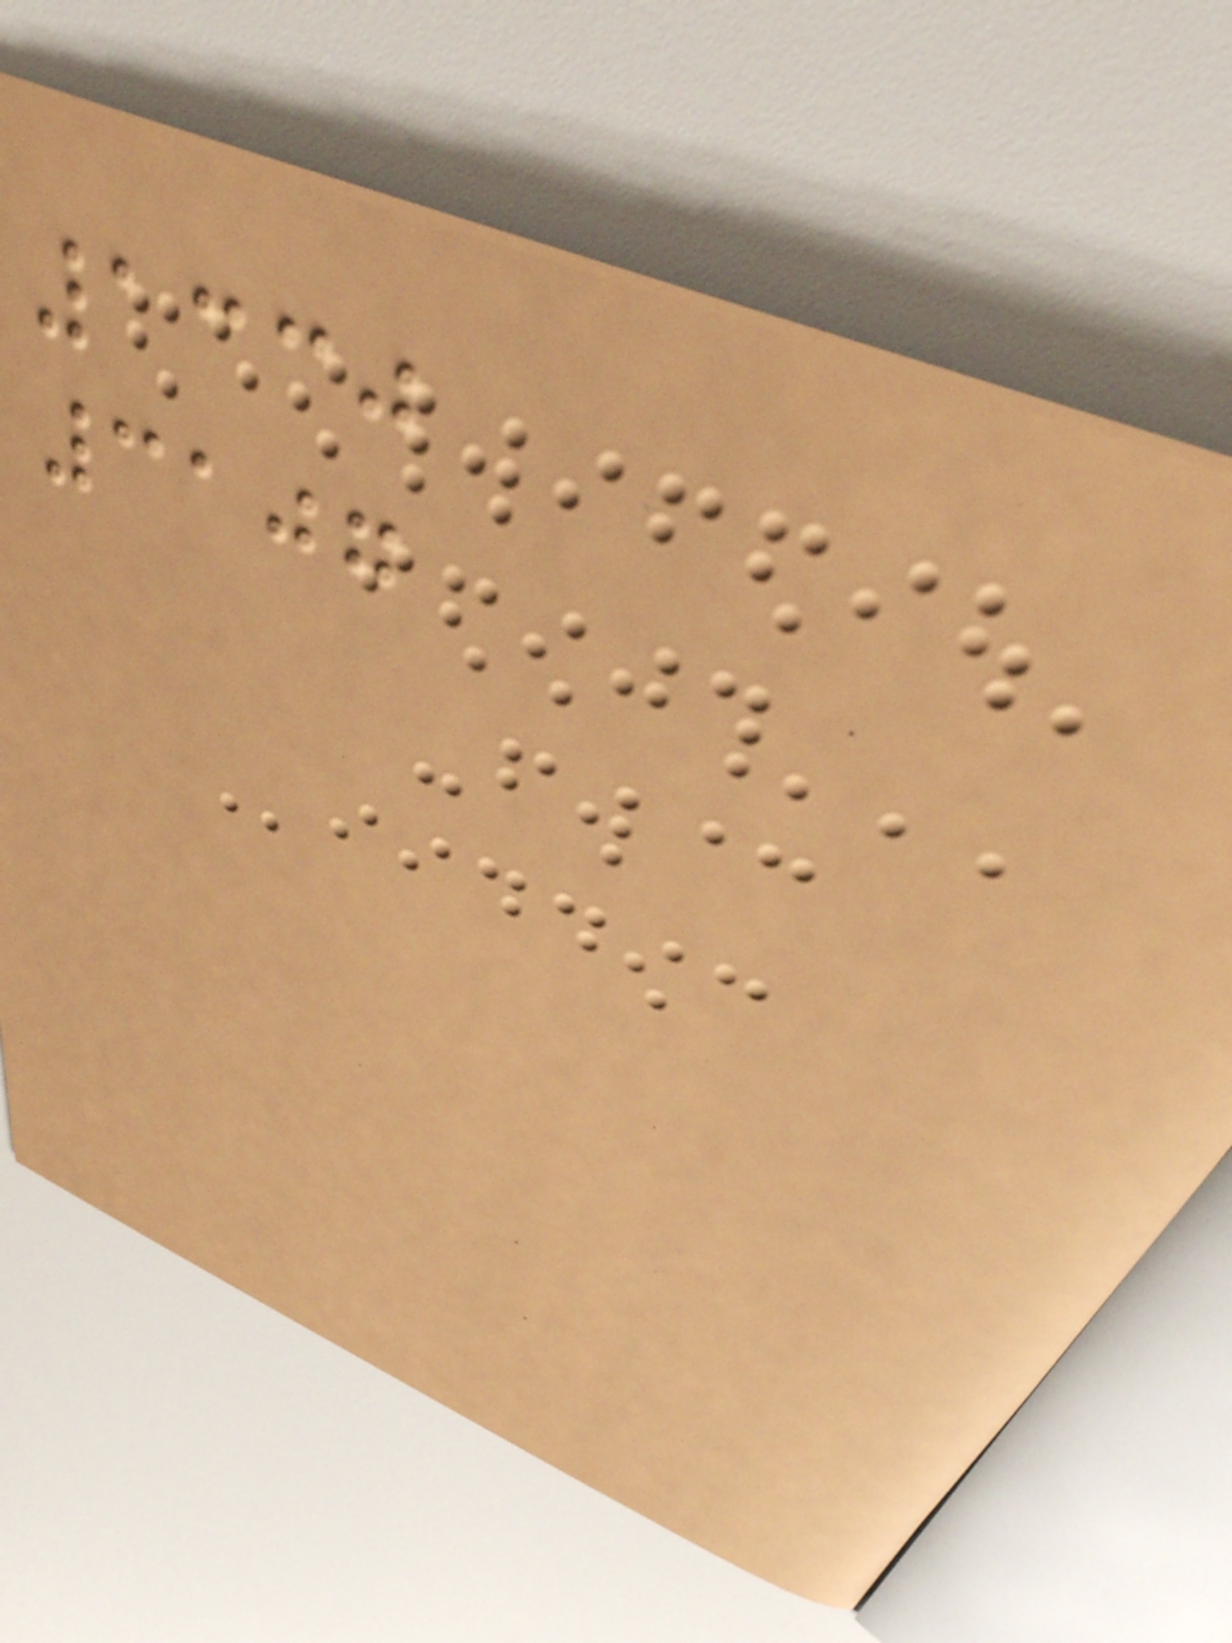1330
3107
